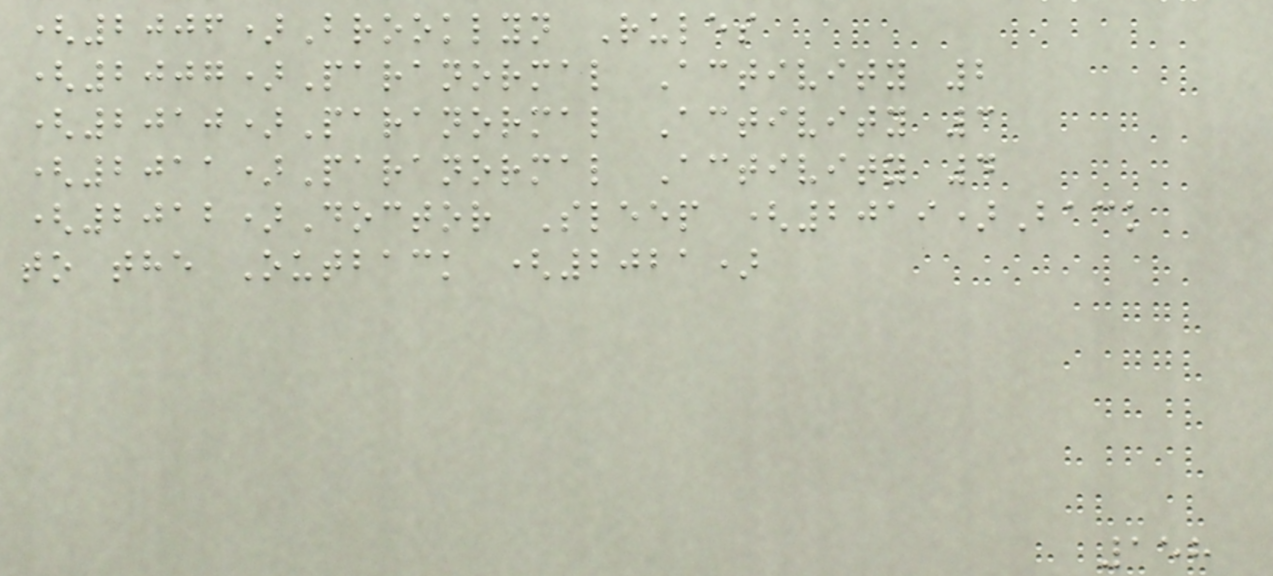(2006)Brooklyn Rules
(2007)Paranormal Activity 2
(2010)Paranormal Activity 3
(2011)Paranormal Activity 4
(2012)Doctor Sleep (2019)Back
to the Outback (2021)
158
